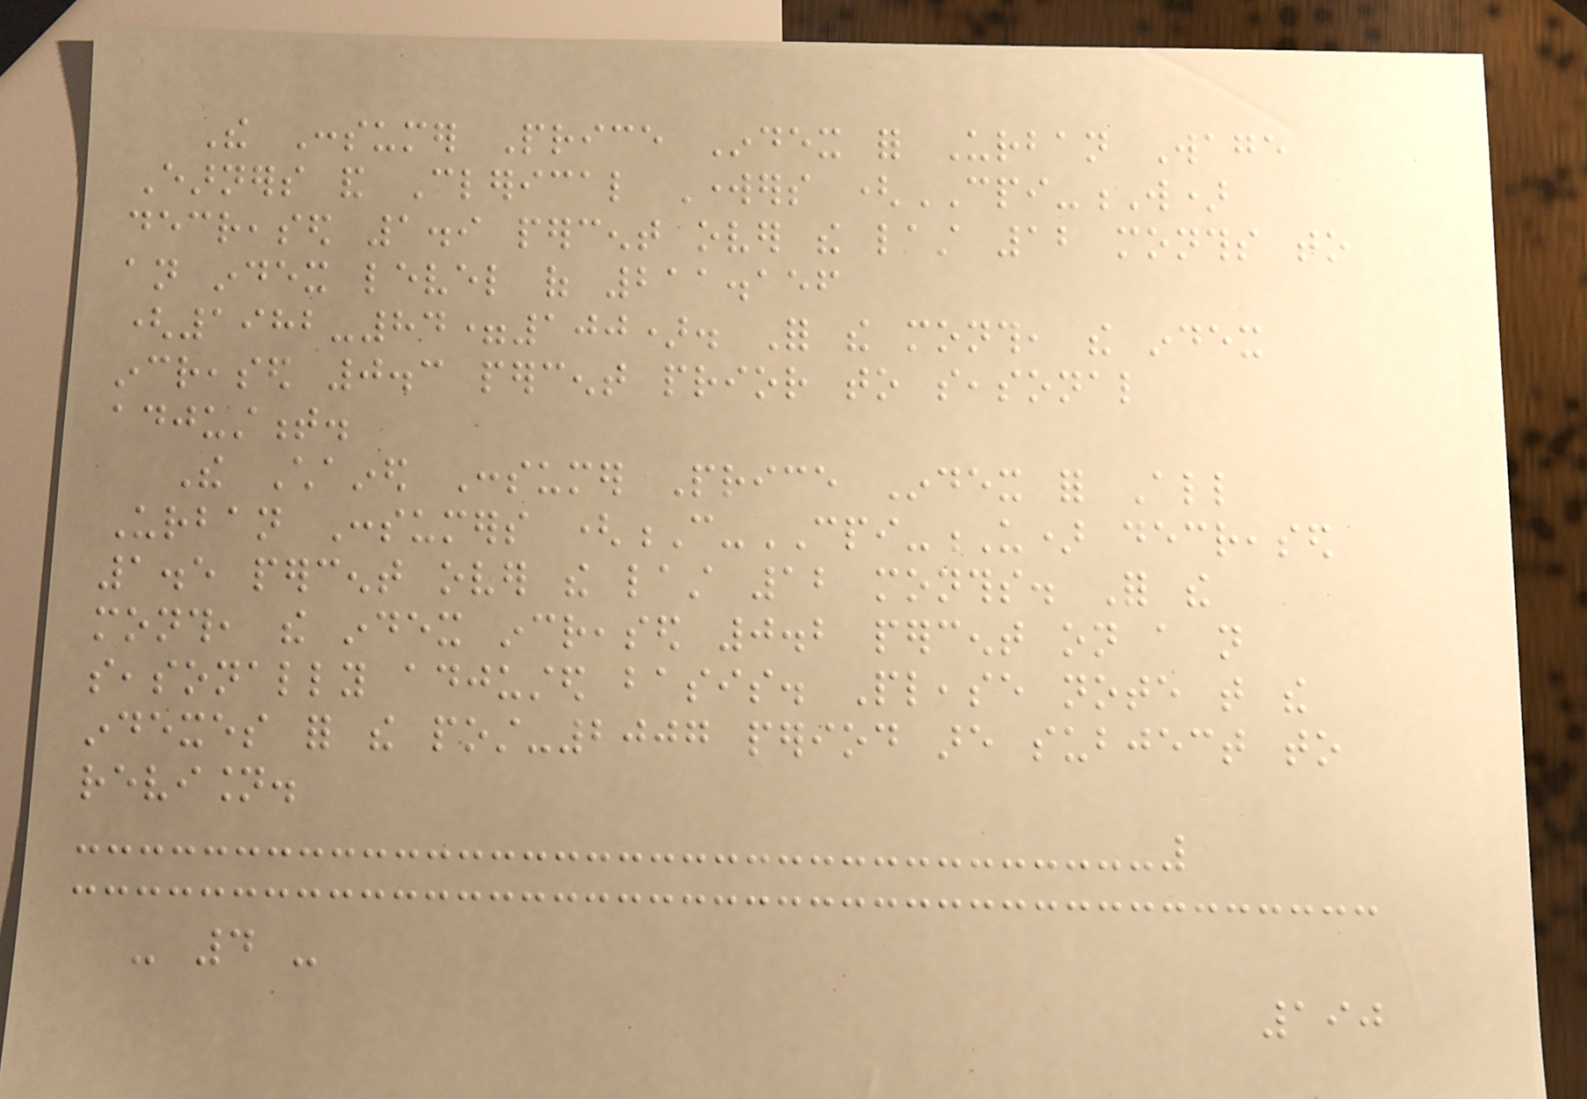The Consumer Price Index for Urban Wage
Earners and Clerical Workers (CPI-W)
decreased 1.9 percent over the last 12 months to
an index level of 211.156
(1982-84=100). For the month, the index
increased 0.3 percent prior to seasonal
adjustment.
The Chained Consumer Price Index for All
Urban Consumers (C-CPI-U) decreased
1.5 percent over the last 12 months. For the
month, the index increased 0.2 percent on a not
seasonally adjusted basis. Please note that the
indexes for the post-2007 period are subject to
revision.
- 4 -
190
